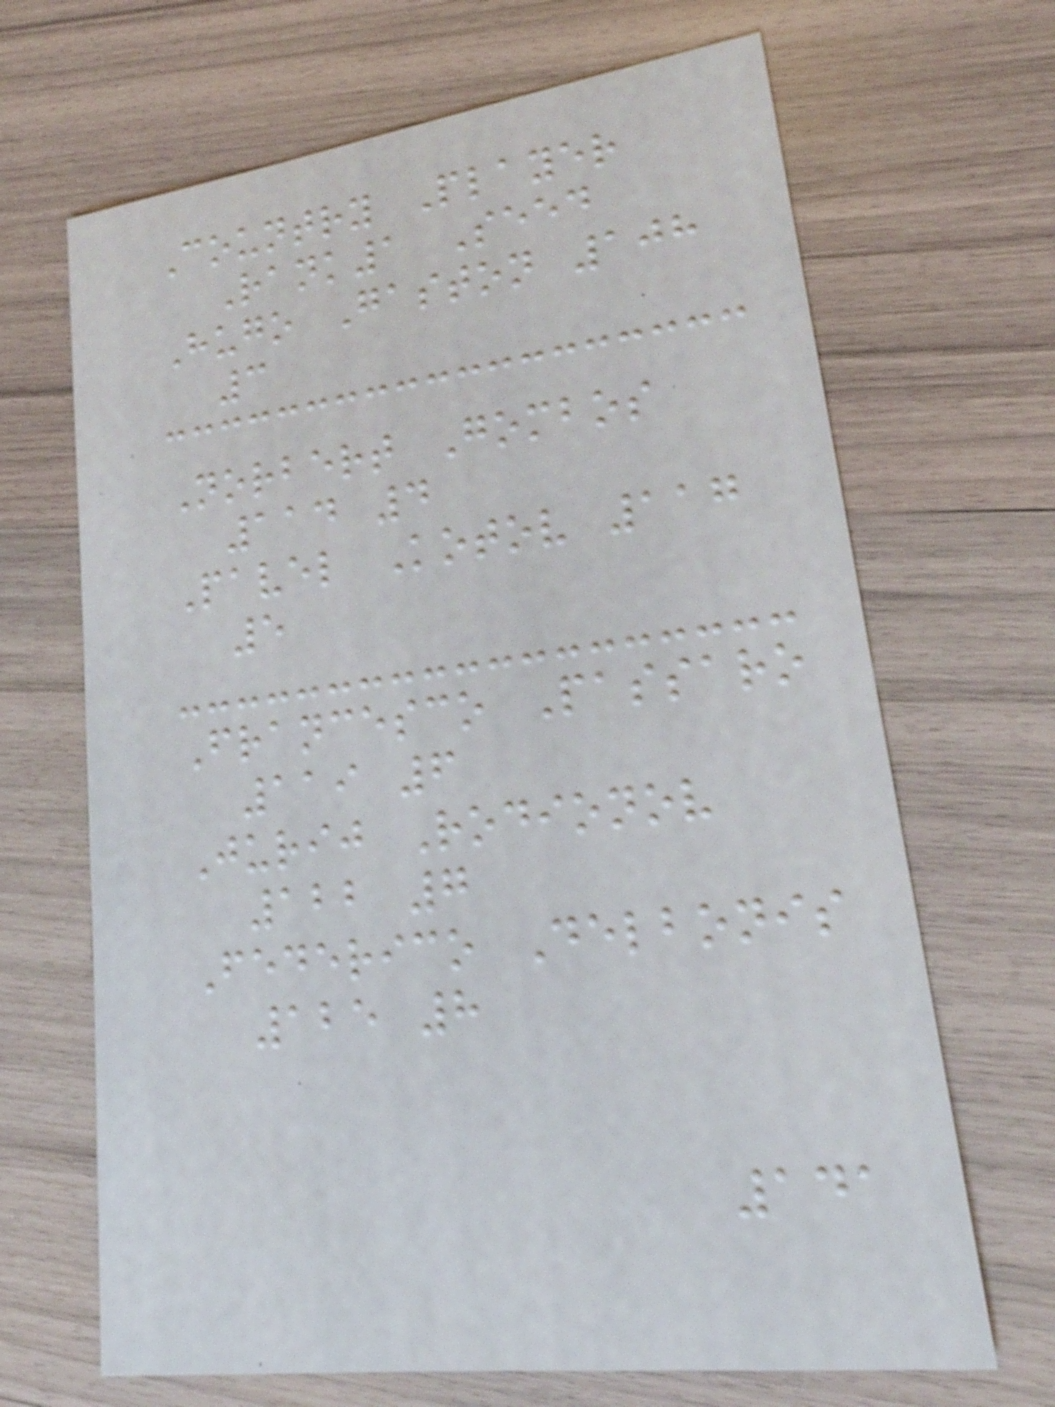Country Player
Rank1 Seed
Hugo Gaston 108
3
Norbert Gombos
114 4
Pavel Kotov 117
5
Francesco Passaro
119 6
Jurij Rodionov
122 7
Federico Delbonis
125 8
141
